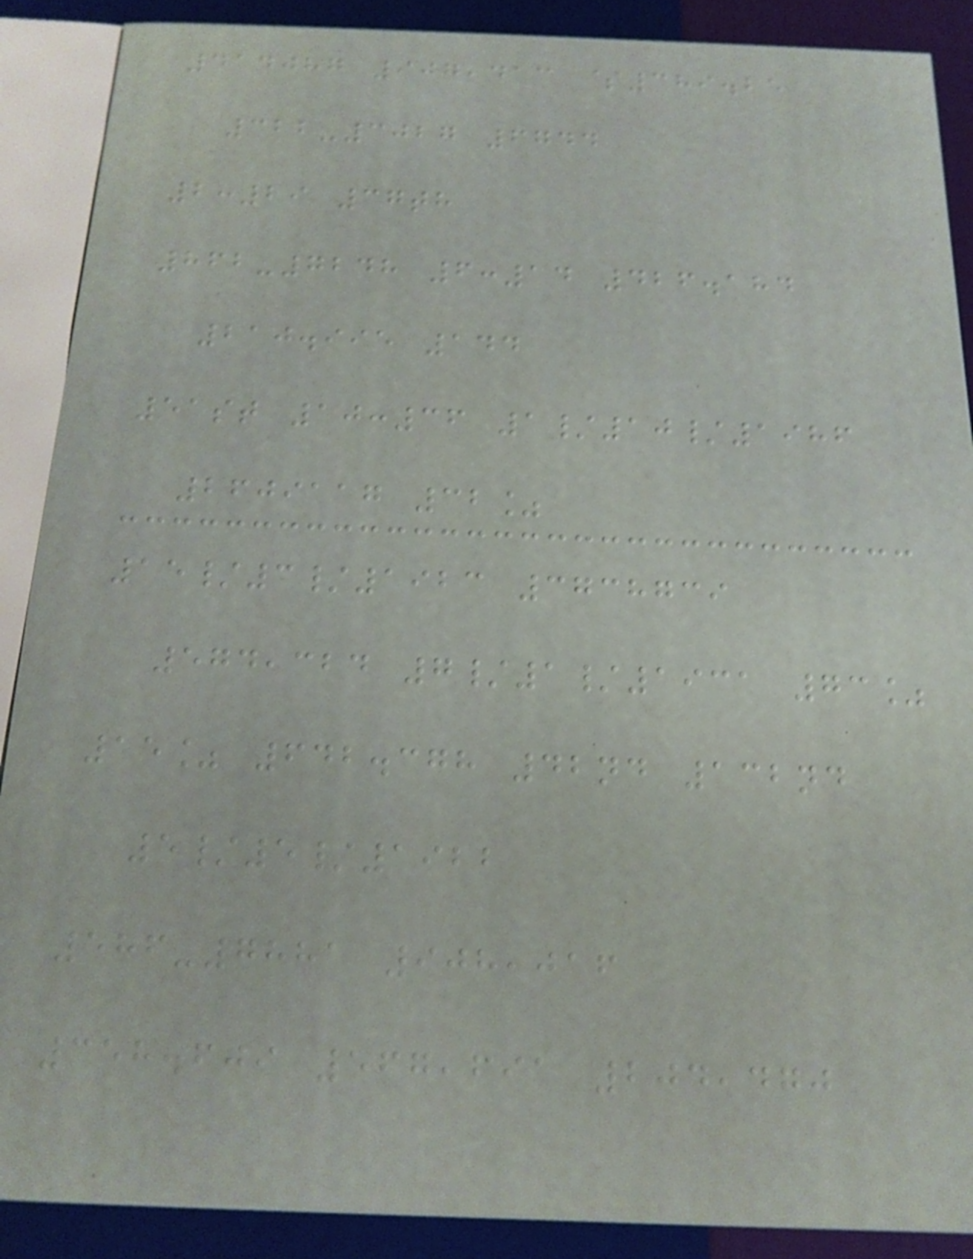414087 907,413 $389.25
322-3027 6744
2:29 37th
862-7248 6:14 426.184
210.995 144
51st 10:36 1/10/1986
2609117 32%
15/3/1923 3738739
574,324 7/1/1931 73%
15% 642.378 42nd 132nd
5/5/1922
586-7881 908,016
358.609 567,691 204,470
